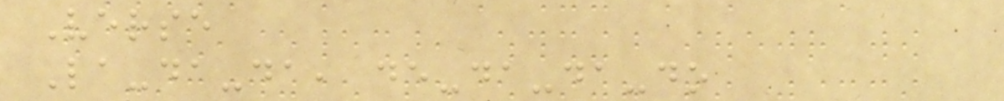Verse
La-da-da, de-da-da-do
